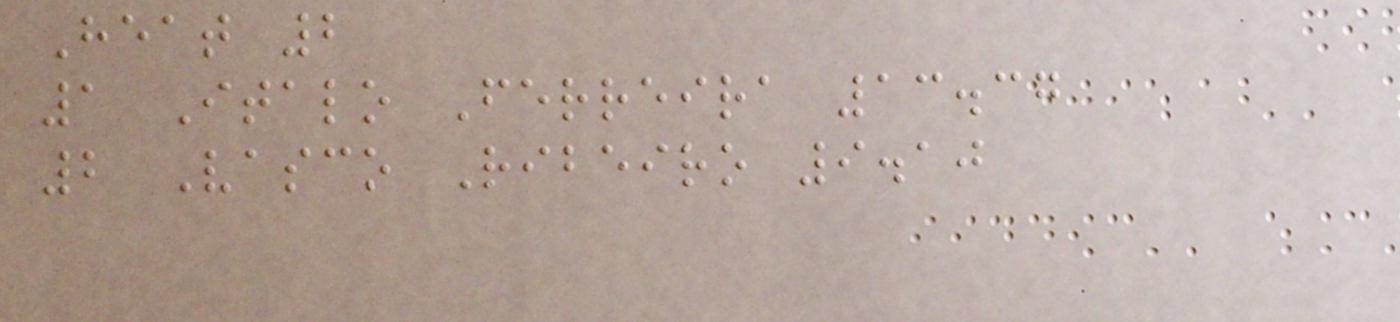Heat 2
1 Italo Ferreira 13.37
2 Vasco Ribeiro 9.10
